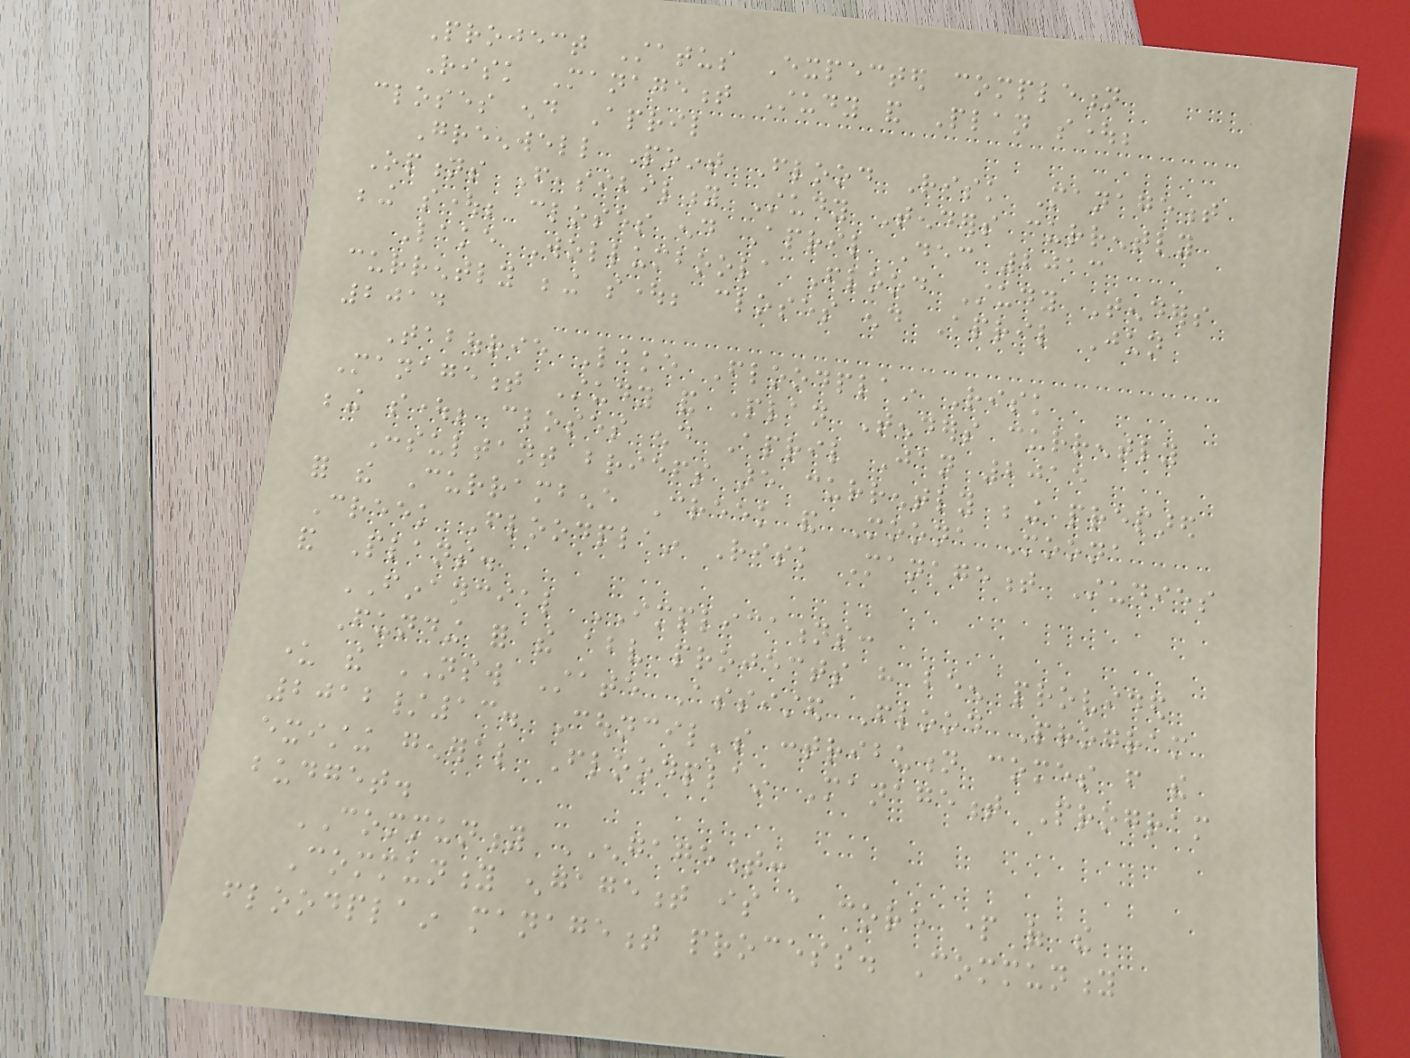Project Status Expected completion
Risk Management Study and Plan sought;
closes end April
Greenwell Point Flood Risk Management
Options Feasibility Study Tenders currently
being sought; closes end April Dec 2013
Lake Wollumboola Flood Study Tenders
currently being sought; closes end April Jun
2014
Tabourie Lake Floodplain Risk
Management Study and Plan Tenders currently
being sought; closes end April Jan 2015
Consultant briefs are currently being prepared
for the Currambene Creek and Moona Moona
Creek Floodplain Risk Management Studies
and Plans.
FINANCIAL IMPLICATIONS:
Funding for the above projects have been provided
under the NSW State Assisted Flood Program
2012/13. Council's contribution comes from the
existing general Floodplain Management Program
budget.
COMMUNITY ENGAGEMENT:
Community engagement is a core part of the
floodplain management process. Community
